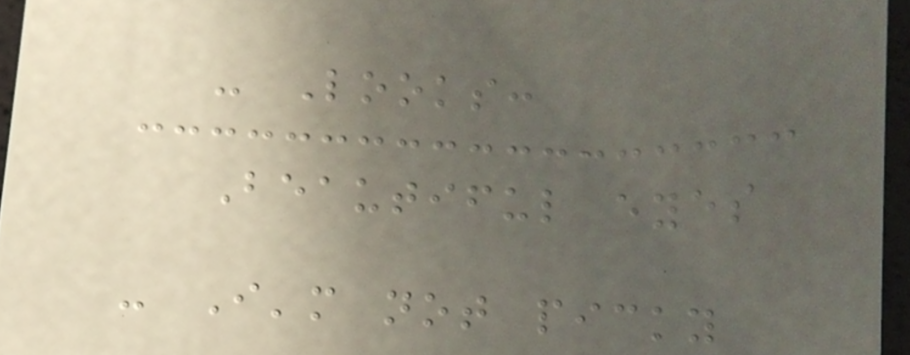- Looks:
Beautiful eyes
- I'm not picky
